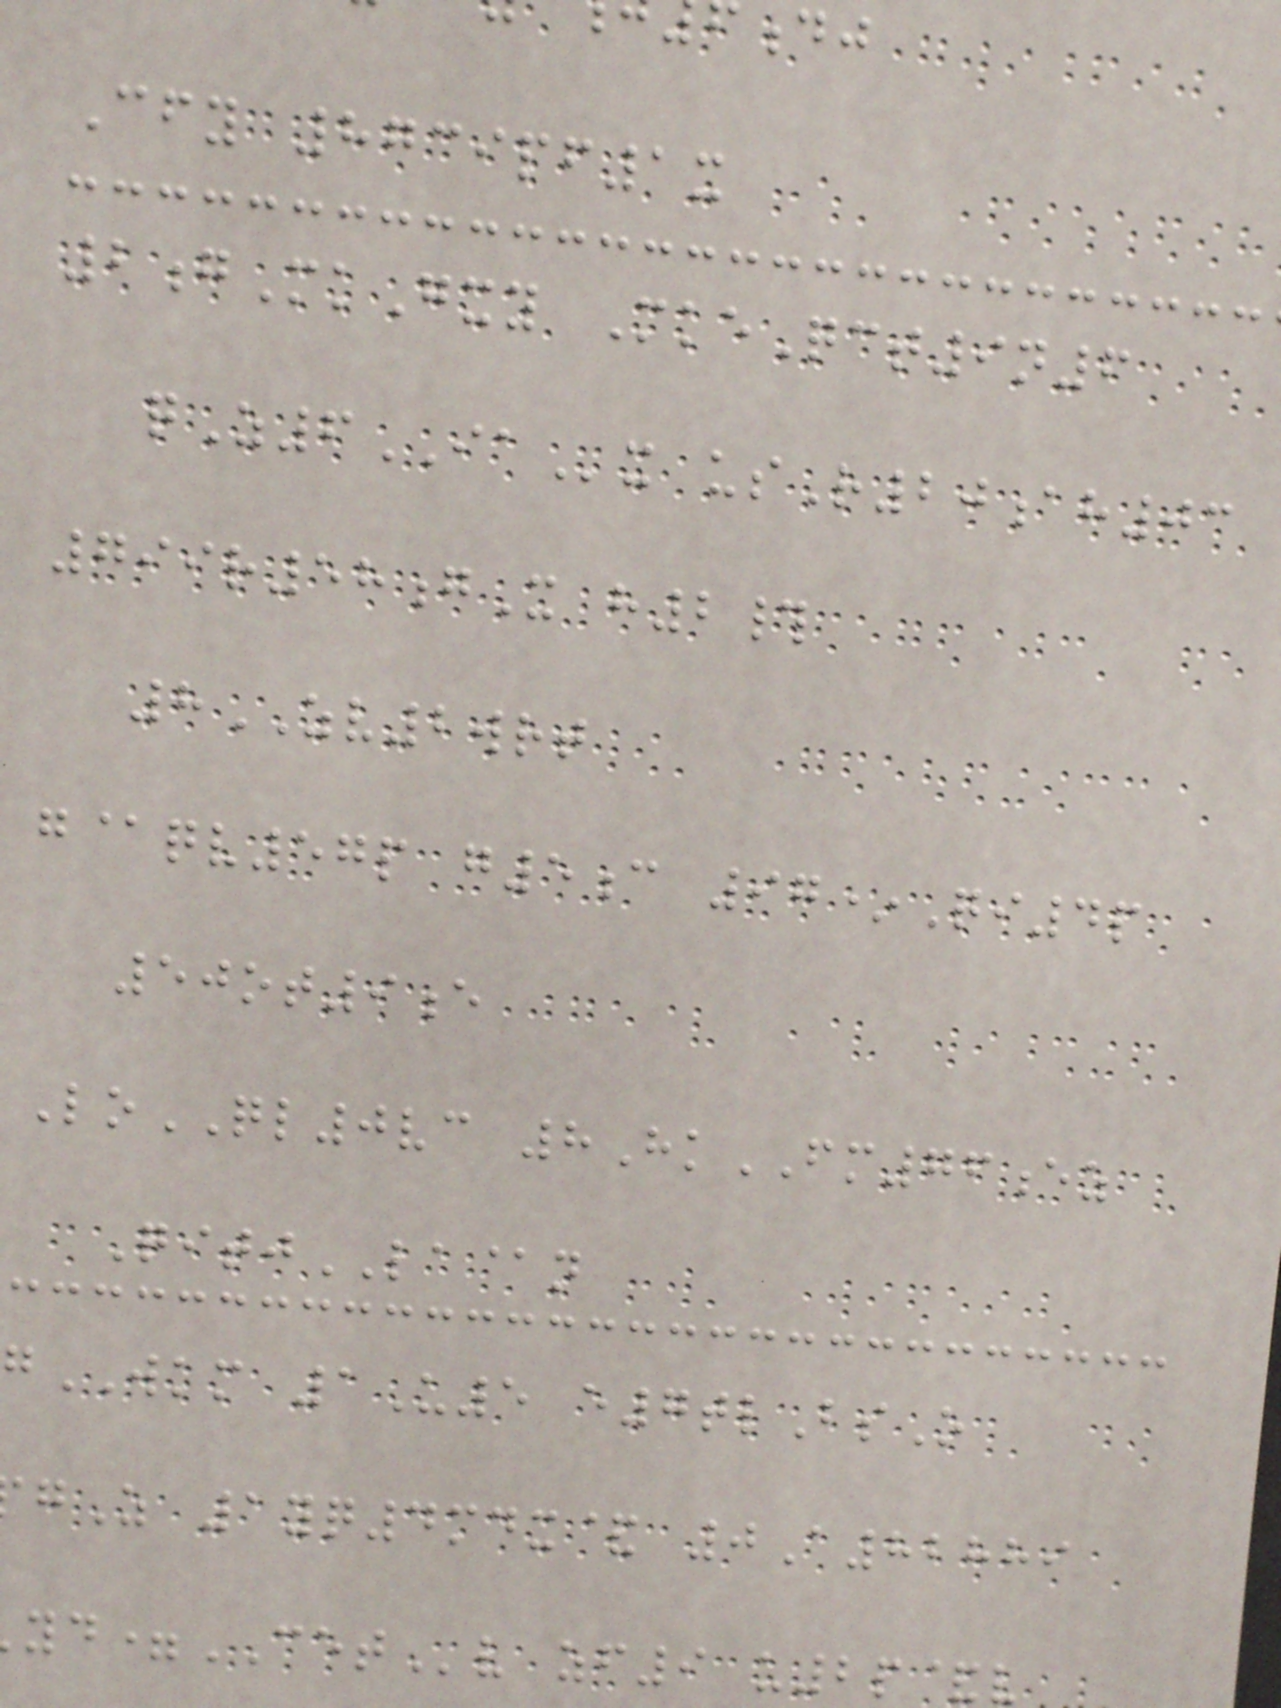Cfy 8739pf1x
2gMkGxy MkeQct9n6
qZ6IAx usR20ah03
799r58gX h2#
8ZV2wrt
g@qv57p g5c 97*Qi4p
50ot9e
LoQL0vc 8HkFM76ez
QitjLA@n
gWKM 1U5 e7tlBsO
gZ 1yq4mdx& 0A82889
d=CETv zf9 u2p&v
